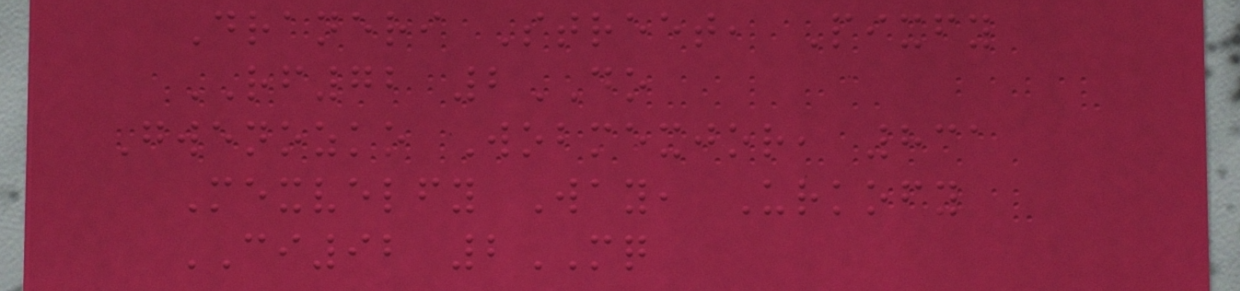Draneri Street, Pixfy
RF72 2DO
Gwenozko Wobmexjor, 831
Mexvelfy Way, Urkofy
CI92 2MQ
